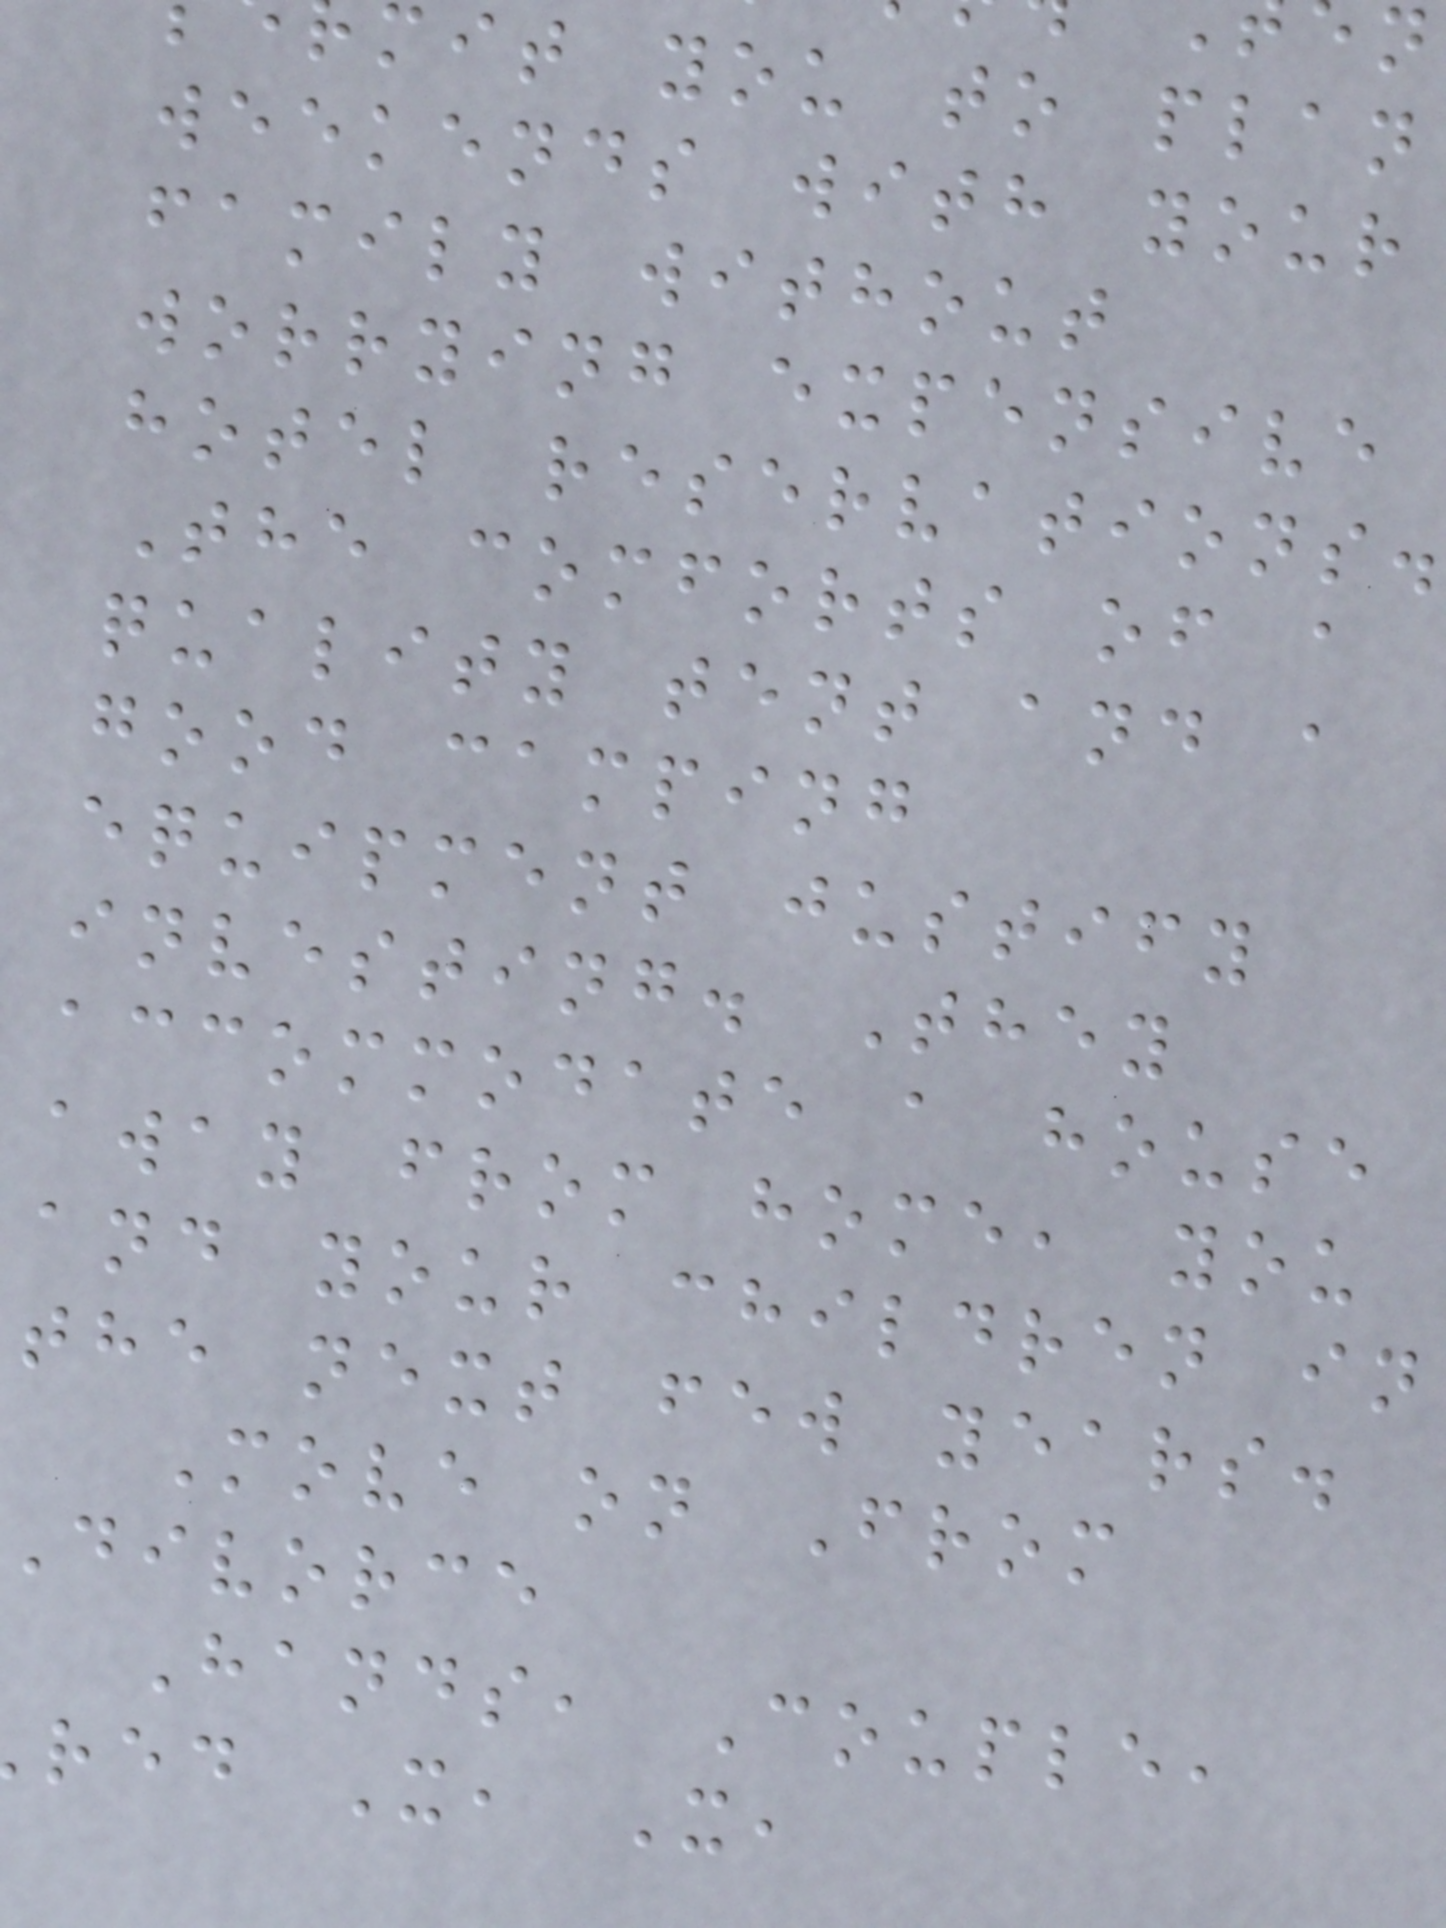mit you to plan
weekends with your
family without
worrying expensive
hotel reservations.
The comforts of a
quality tent and a
good camping
equipment justify
investing. They
accommodate a house
away from home, you
and your children in
the next few years.
Move on From
divorce
Hands, Couple,
red X, X,
